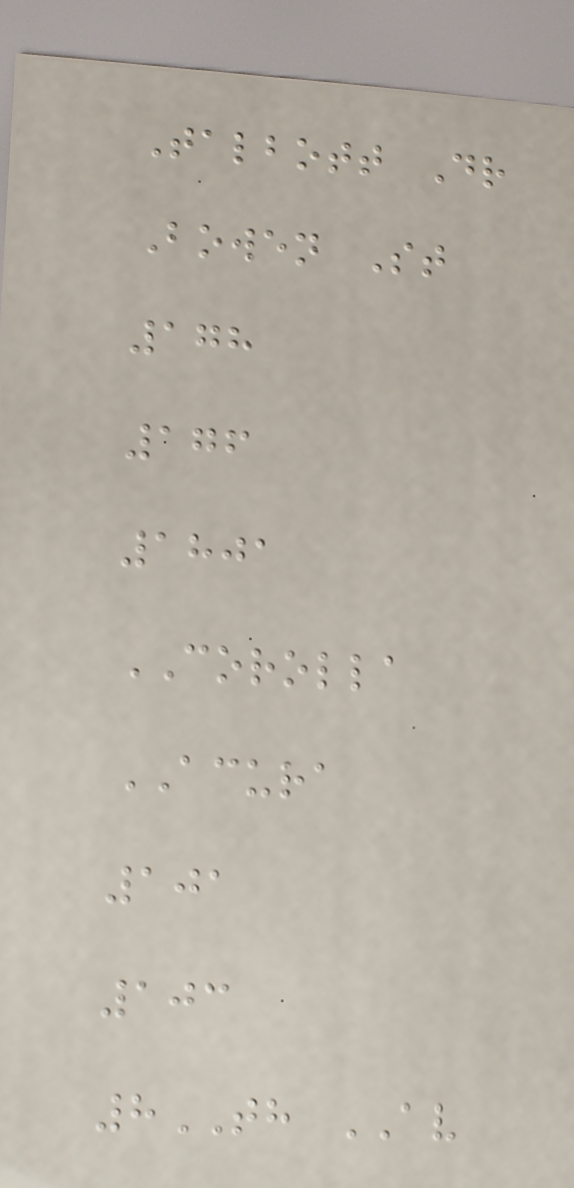Talbott Dr
Bowen St
178
176
1801
COROLLA
ACURA
101
103
8TH AV
